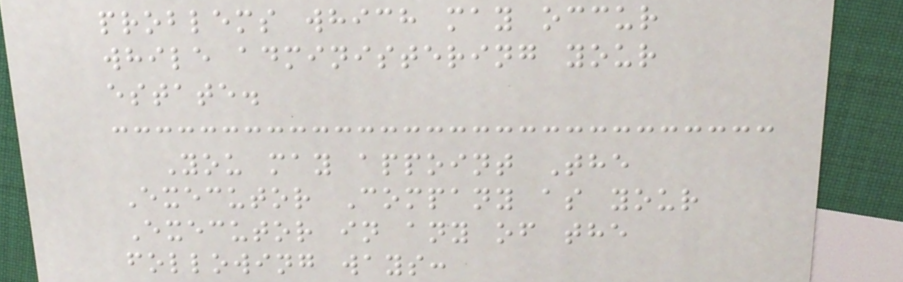problems which may occur
while administering your
estate.
You may appoint The
Executor Company as your
Executor in any of the
following ways:
